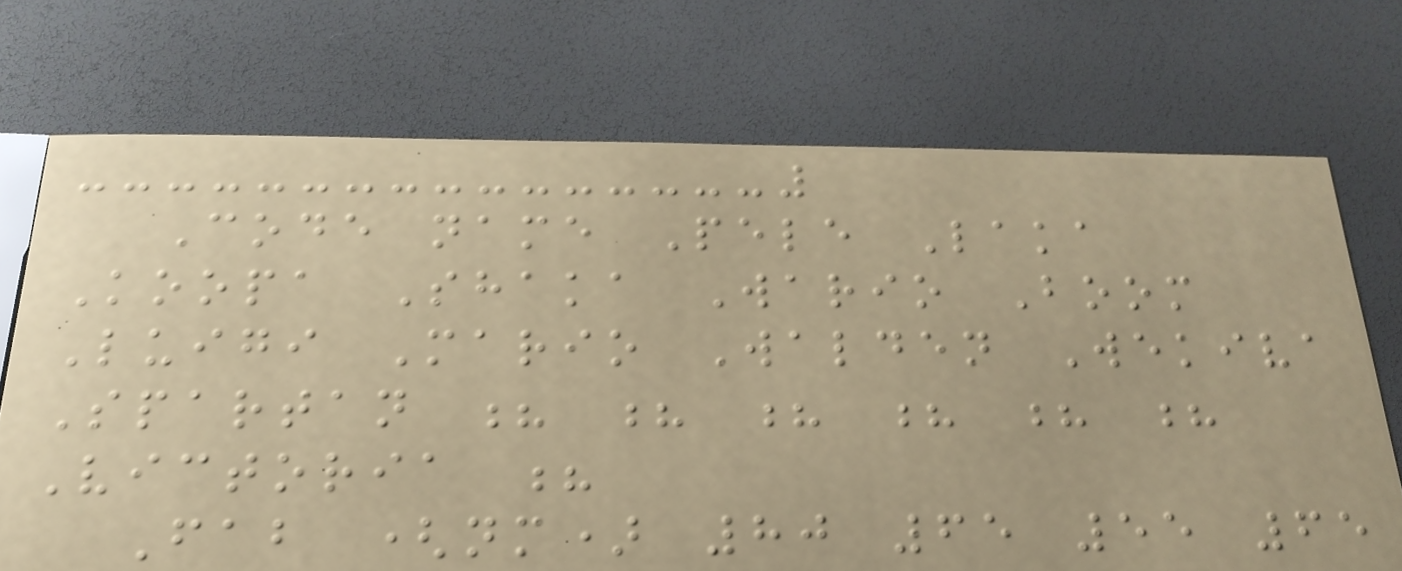Code name Pele Laka
Koopa Shaka Wario Boom
Luigi Mario Walden Wekiva
Spartan ? ? ? ? ? ?
Victoria ?
Fab (nm) 80 65 55 65
